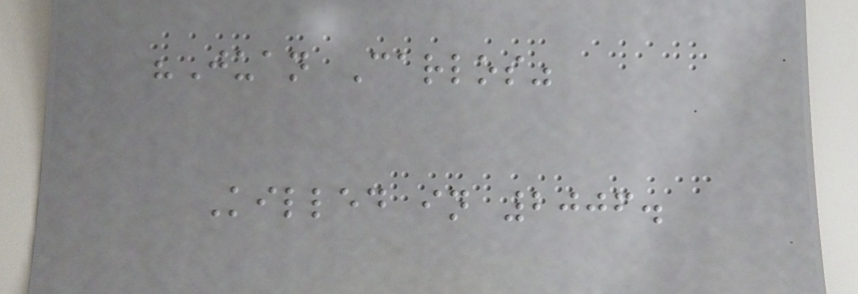"Juan Carlos"
Killed in 2006.
